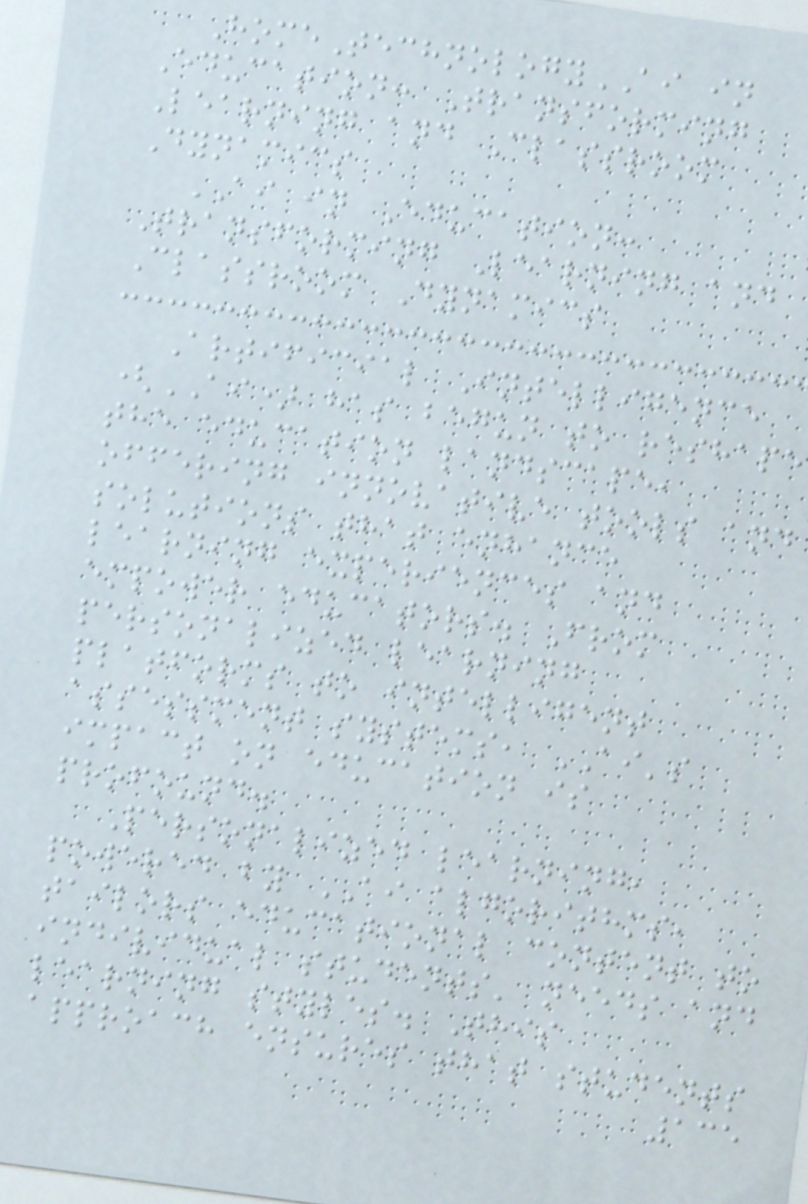HomeTechnologyAI in
Education: Transforming
Learning and Classroom
Dynamics
AI in Education:
Transforming Learning and
Classroom Dynamics
Artificial Intelligence
(AI) has begun to reshape
the education landscape,
offering innovative tools and
solutions that enhance
learning experiences and
empower educators. From
personalized learning
platforms to intelligent
assessment systems, AI's
impact on education is
profound.
Personalized learning,
powered by AI algorithms,
tailors educational content to
individual students' needs and
learning styles. This
approach ensures that students
135
